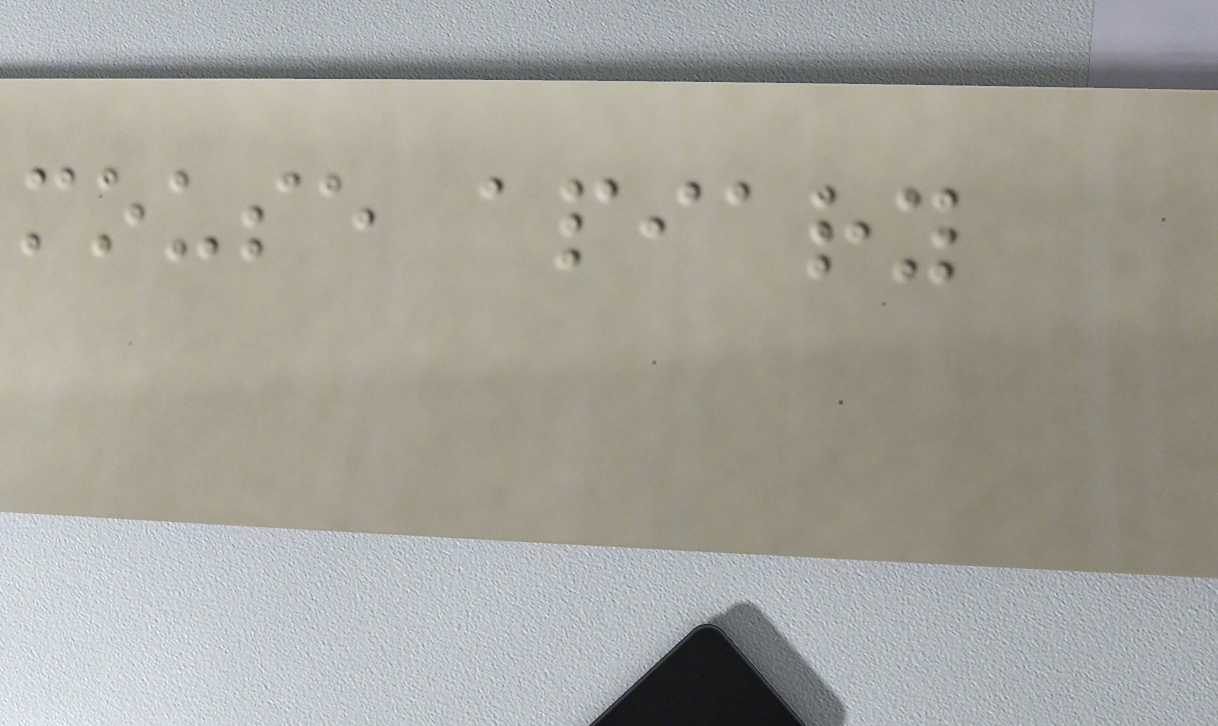mouse apiary
